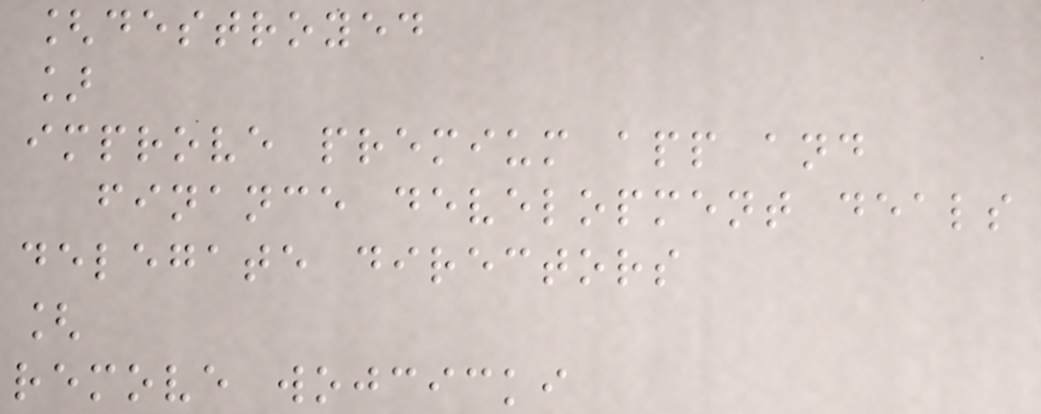[destroyed
]
improve premium app and
finance development deals
delegate directors
[
remove wojcicki
